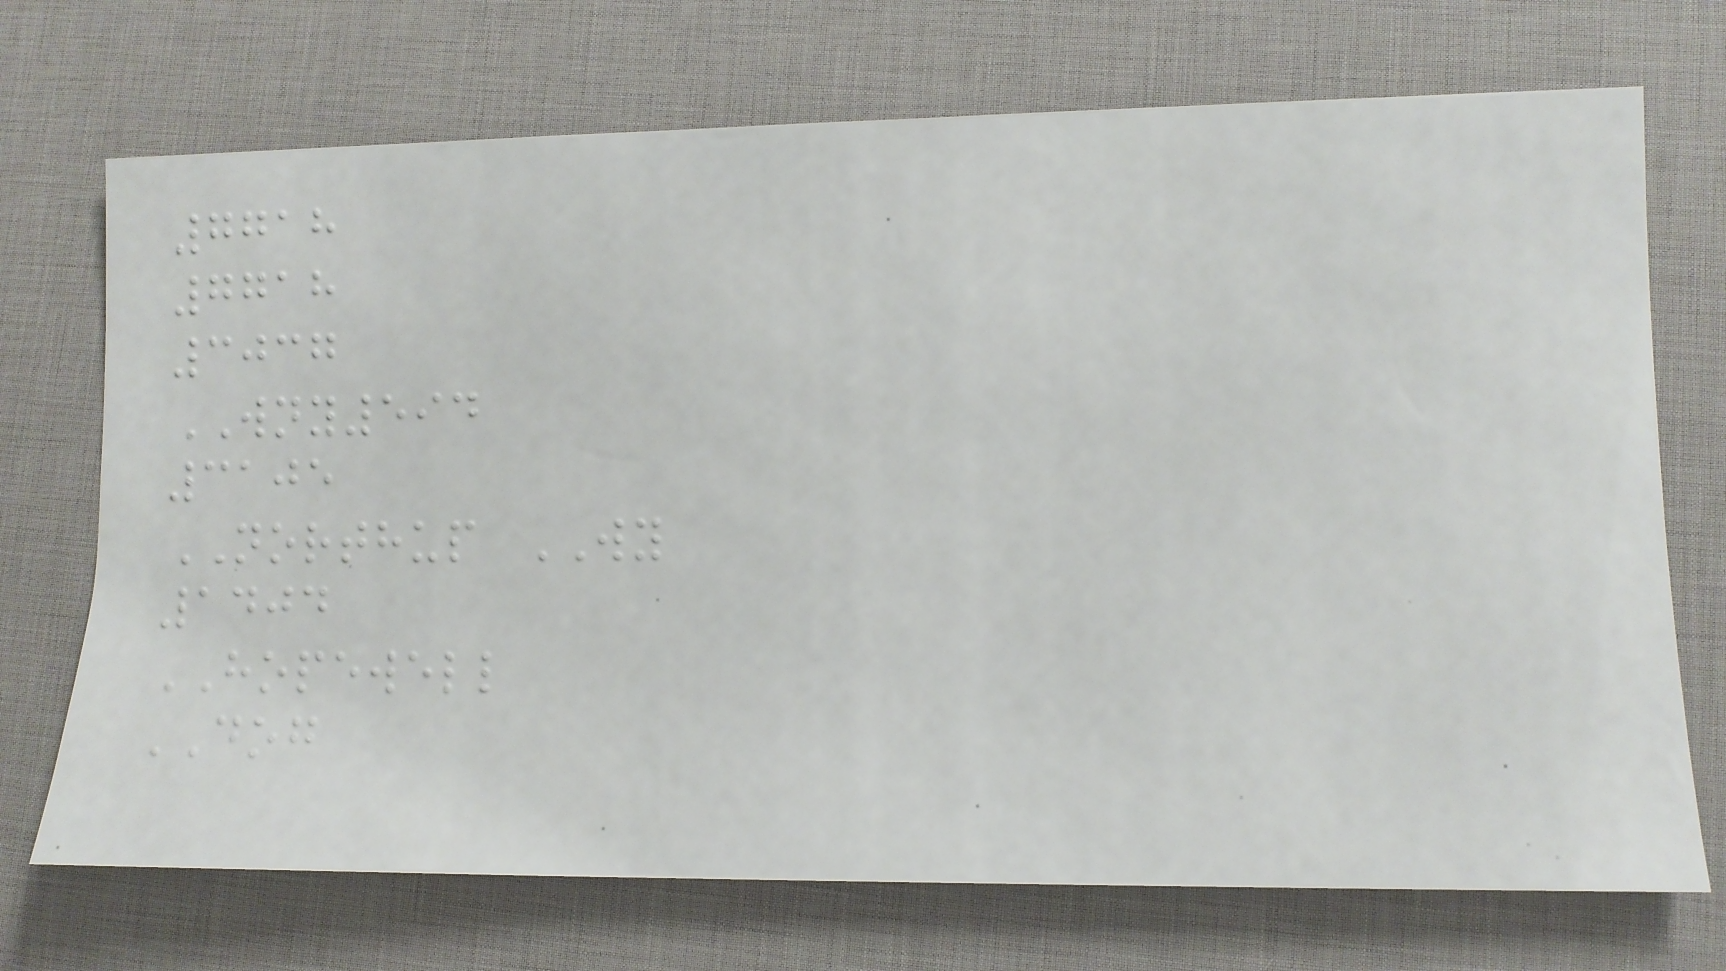7718
7718
3037
WNY594
3105
NORTHUP WY
1404
HOPEWELL
DOG
